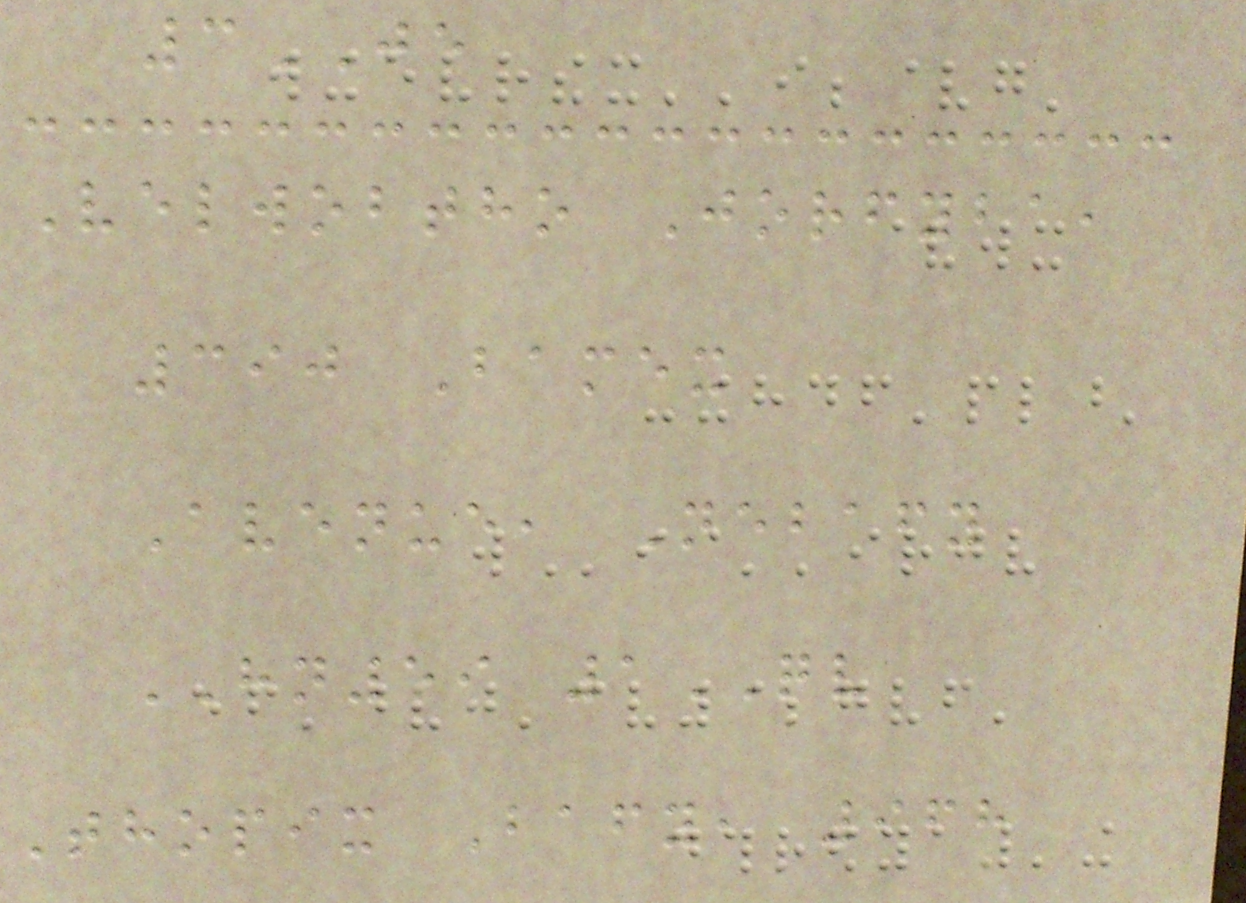3JE
Velwobtho Jorfyba,
390 Bamex
Avenue, Nebafy
HN59 1QV
Thopix Bafy, 968
